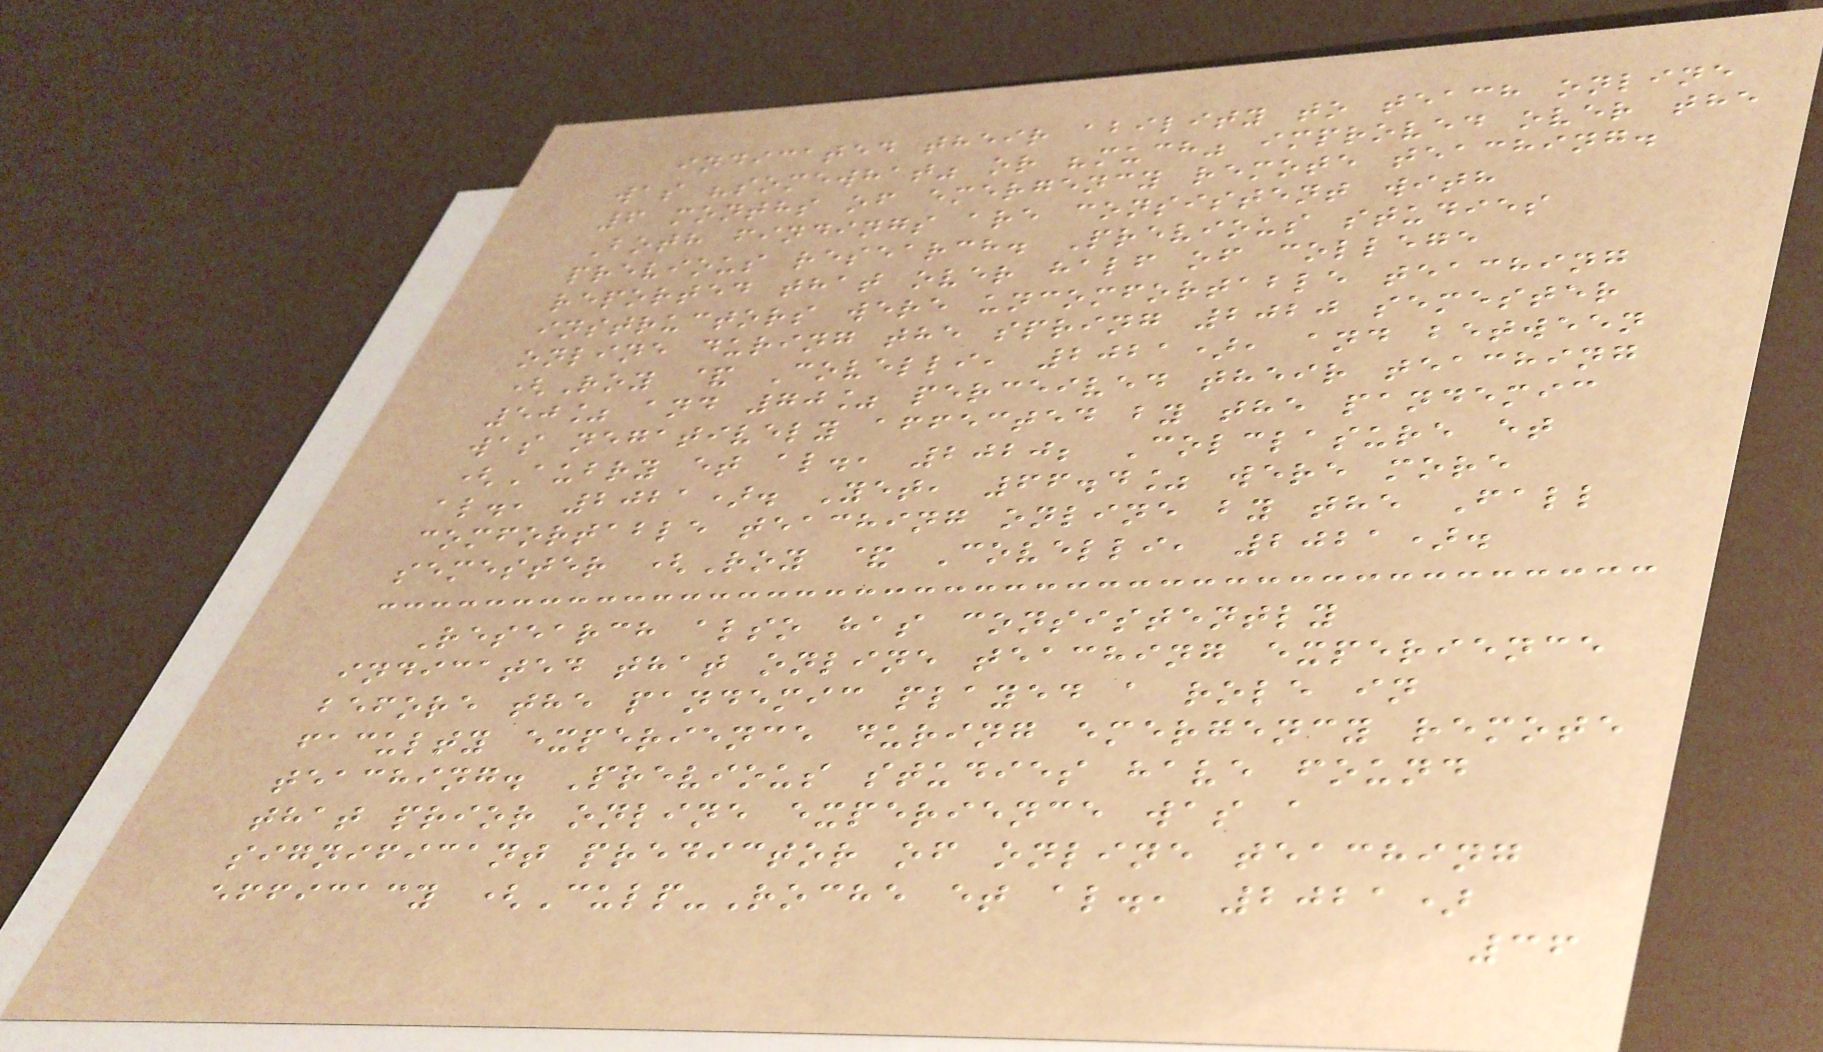indicated their ability to teach online
was "somewhat" or "much" improved over the
6 months of emergency remote teaching.
Both findings are consistent with
previous research. Previous studies
reported that over half of college
instructors were uncomfortable teaching
online during the spring 2020 semester
(Roy & Covelli, 2021), and between
50% and 70% perceived their teaching
was negatively affected by the pandemic
(Aubry et al., 2020; Colclasure et
al., 2021). Yet, 66.4% were more
comfortable teaching online by the Fall
semester (Roy & Covelli, 2021).
Research also has consistently
indicated that online teaching experience
before the pandemic played a role in
faculty experience during emergency remote
teaching. Previous studies have found
that prior online experience was a
significant predictor of online teaching
efficacy (Culp-Roche et al., 2021)
36
